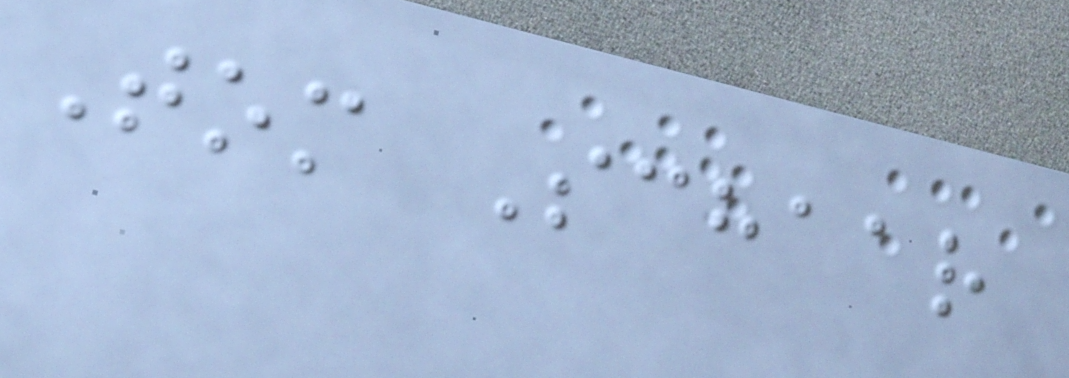Tom Schaar
